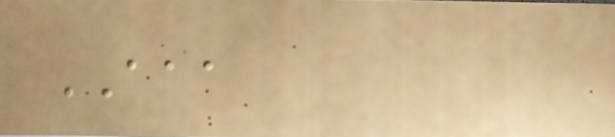AAA
